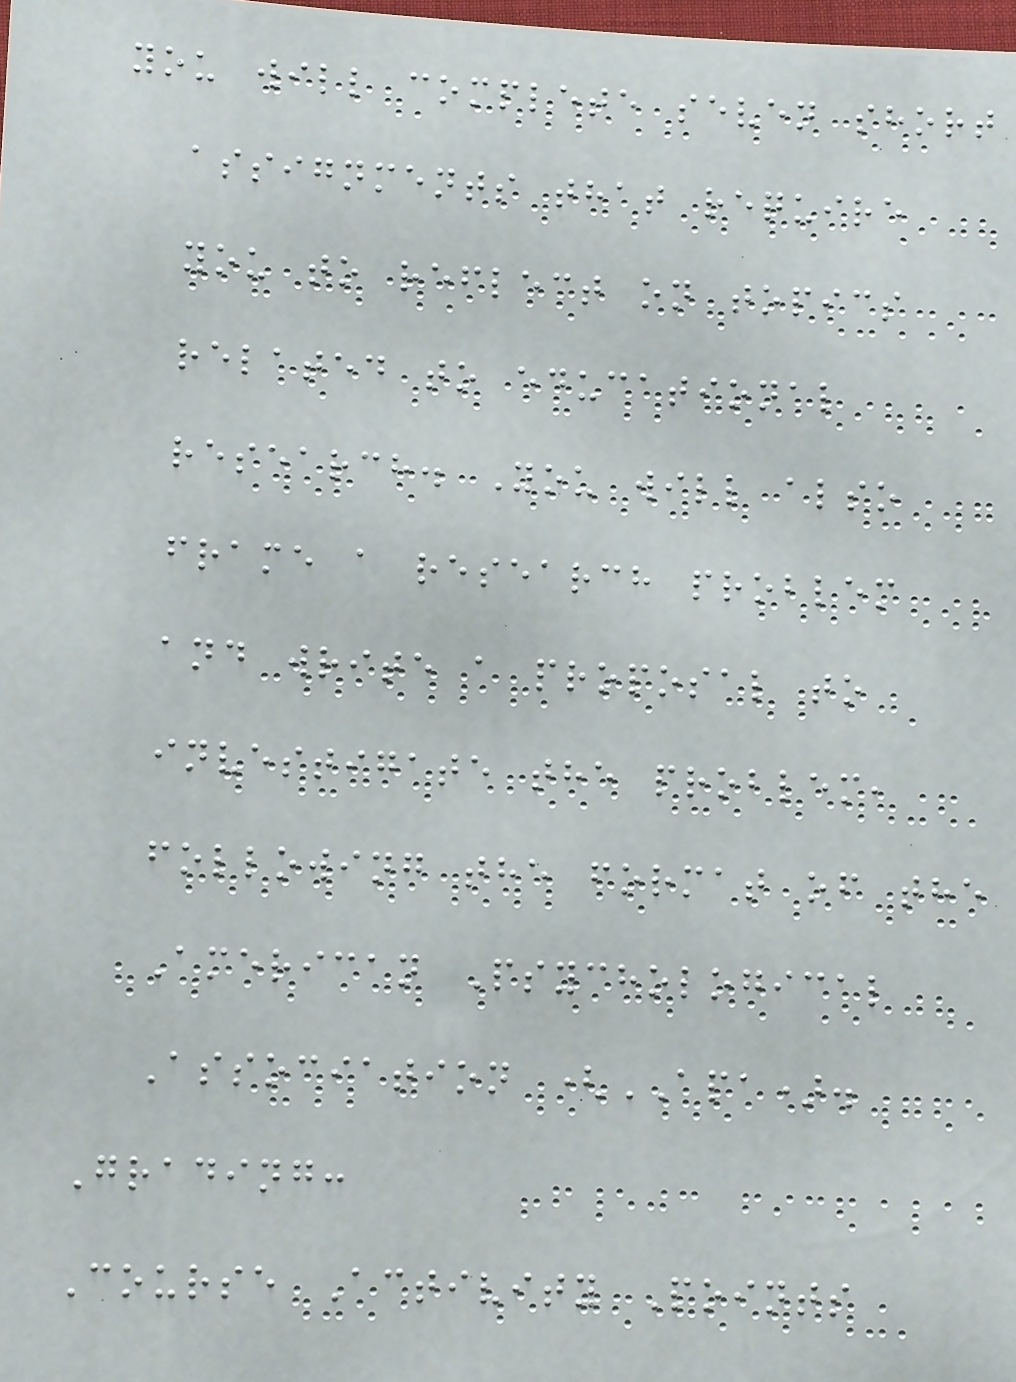you will complete seven short
assignments that require
you to reflect on topics
related to educational
research. You will also
frame a research problem
and write a proposal to
investigate the problem,
following the format of the
American Psychological
Association (APA).
Grading:
Course Activity Points
